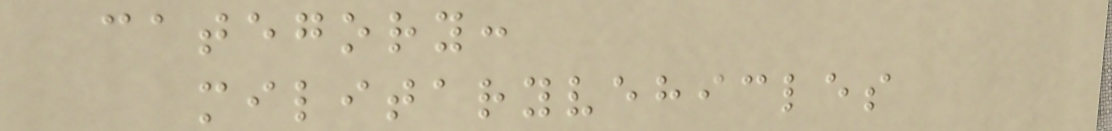category:
militaryvehicles
